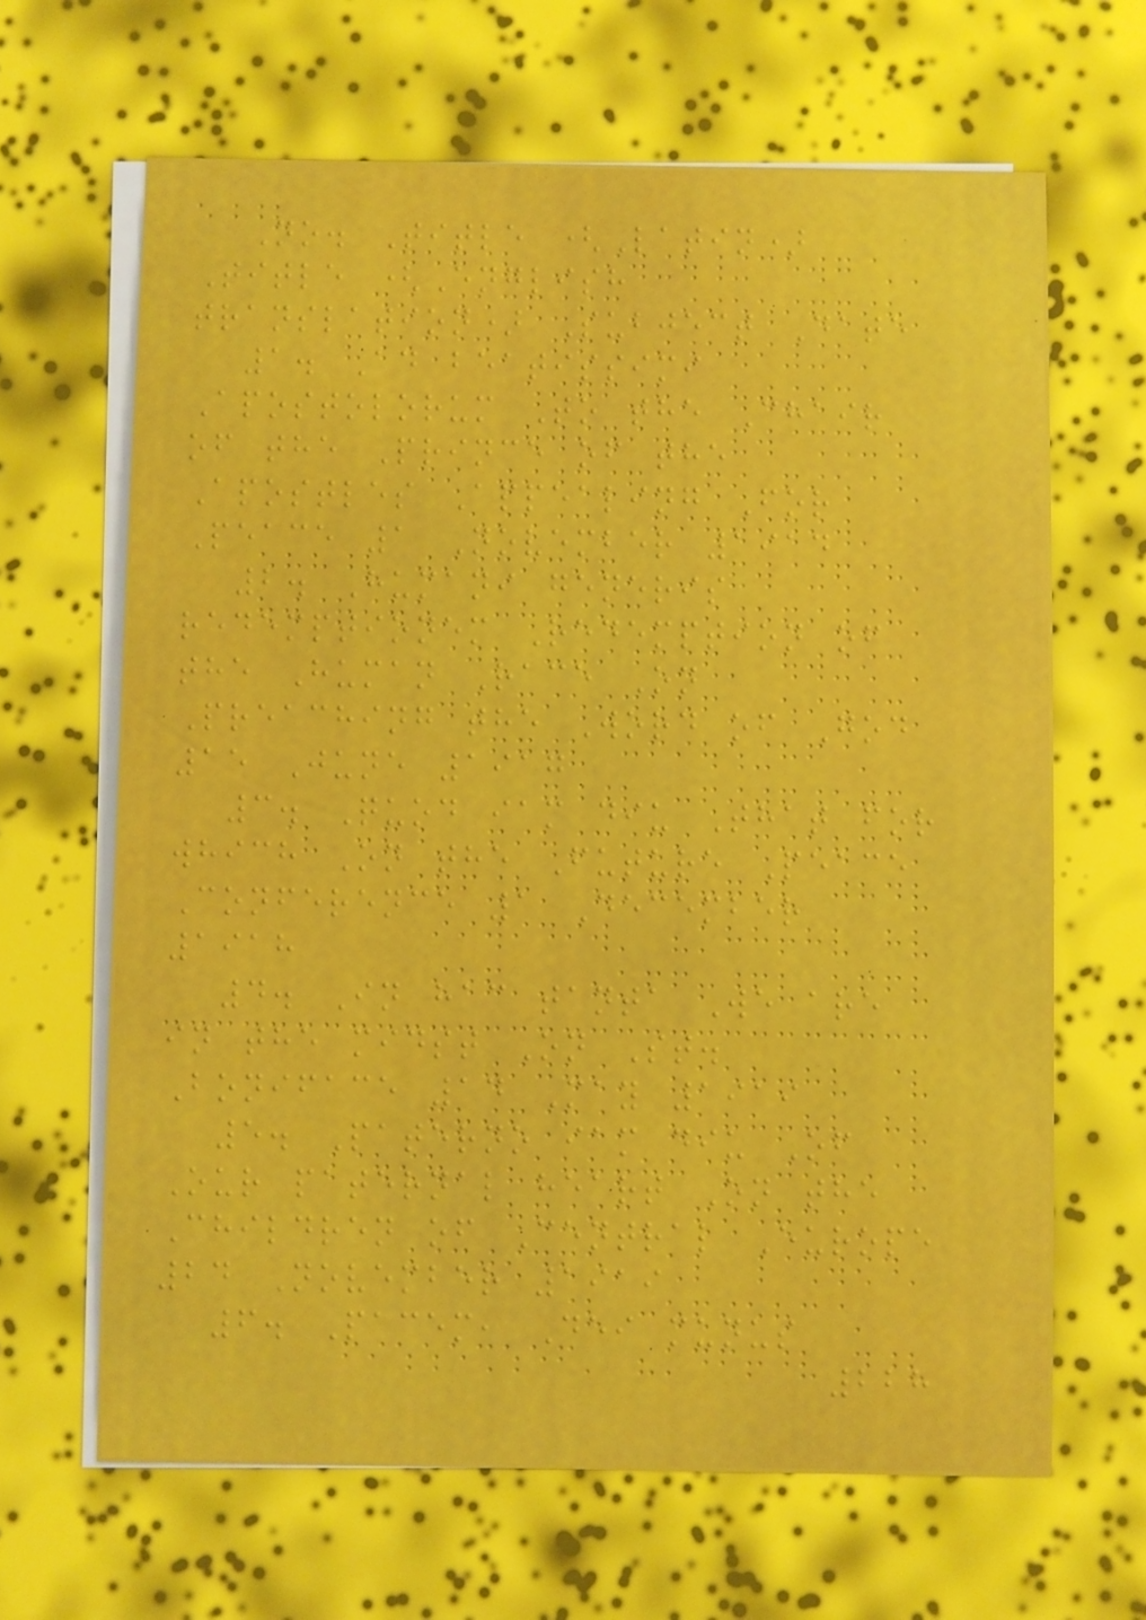No. Title (Latin)
Title (English
translation) Subject Date
1. Ad beatissimi
Apostolorum To the Chair
of the Prince of the
Apostles Appealing For
Peace 1 November 1914
2. Humani generis
redemptionem Redemption of
the Human Race On
Preaching the Word of God
15 June 1917
3. Quod iam diu That for
which On the Future Peace
Conference 1 December
1918
4. In hac tanta We are
in the midst On St.
Boniface 14 May 1919
5. Paterno iam diu Of
Our paternal heart On the
Children of Central Europe
24 November 1919
6. Pacem, Dei munus
228
